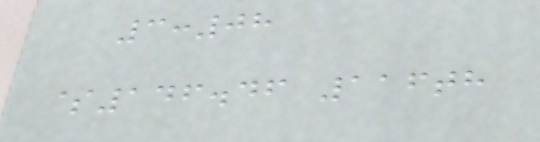3:08
$146.46 116th
